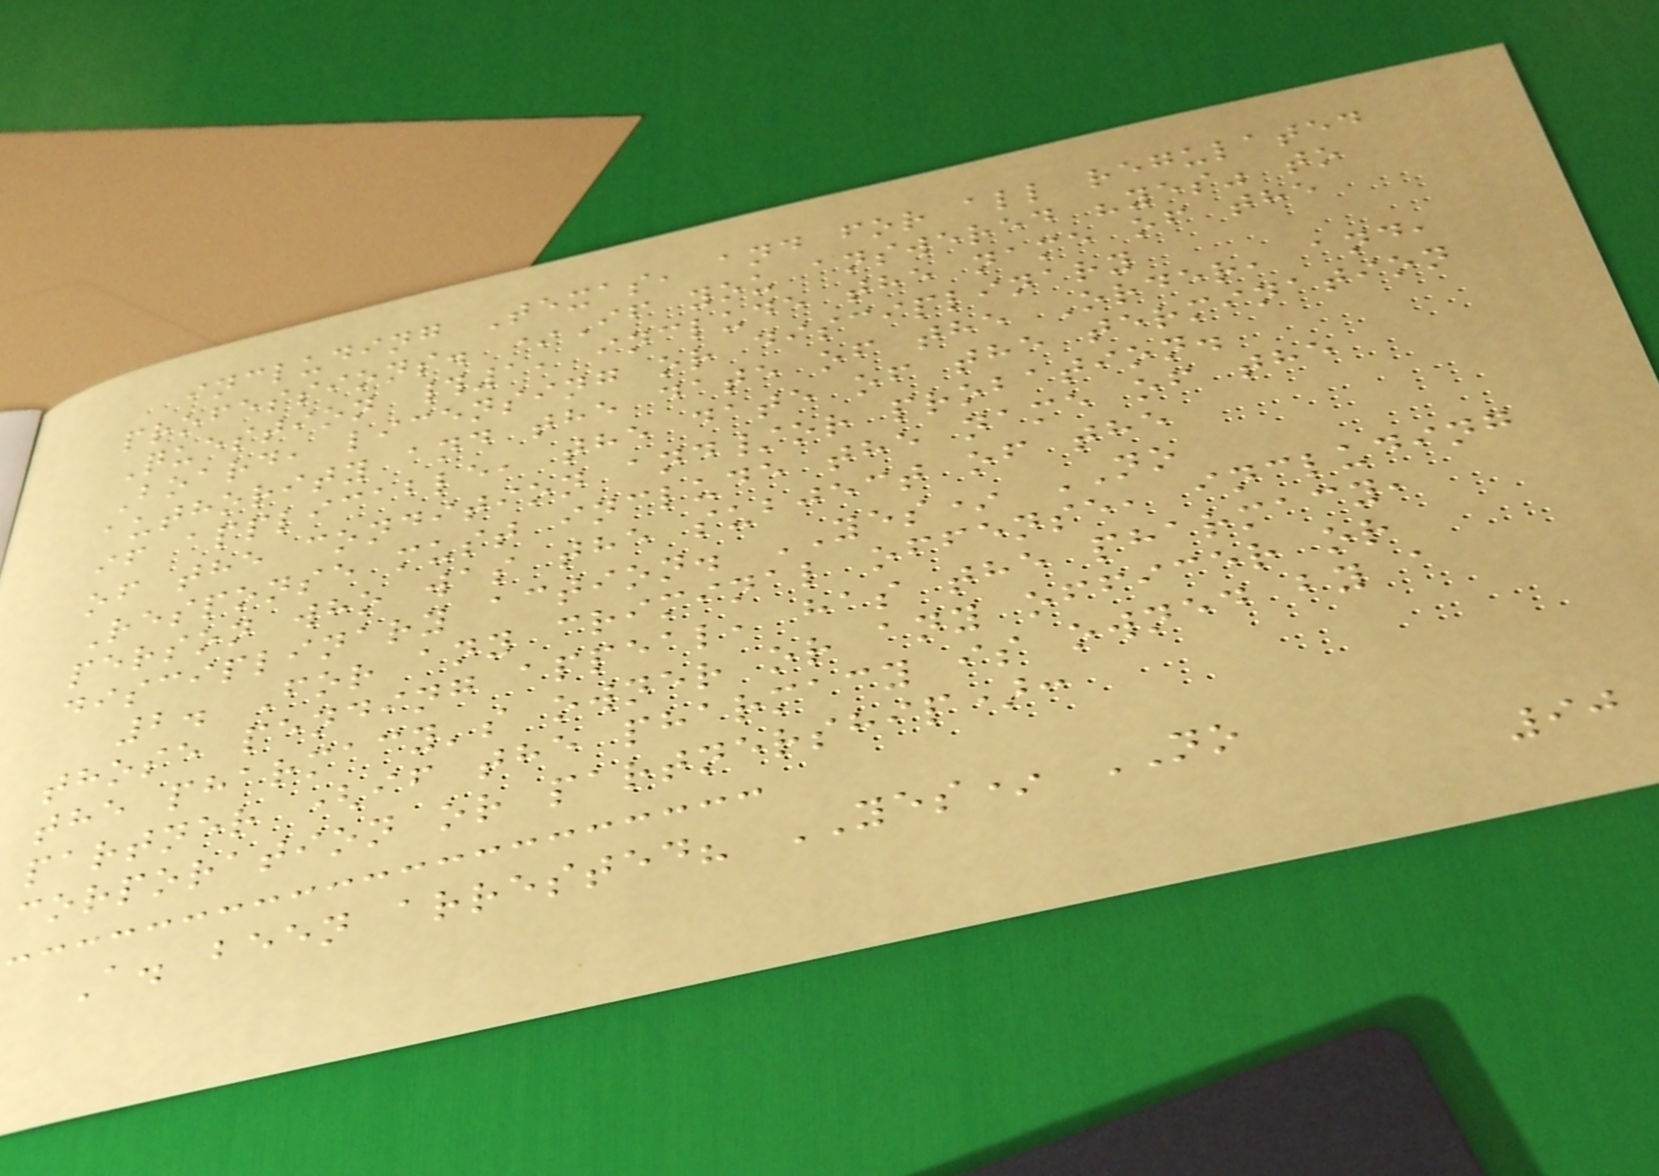including Texas, and for all regulated
professions. *If you answered "yes" to
Question #1, include the name of the
Board, licensing or disciplinary
authority and the date of the Order, and,
if applicable, the date of the termination
of the condition and/or probation.
Response must include the name of the
person who was the subject of the
disciplinary action. YES* NO
2. For any criminal offense, including
those pending appeal, has the pharmacy,
the pharmacy's owner or any officer or
partner (if the pharmacy is owned by a
corporation or partnership):
A. been arrested? YES* NO
90
